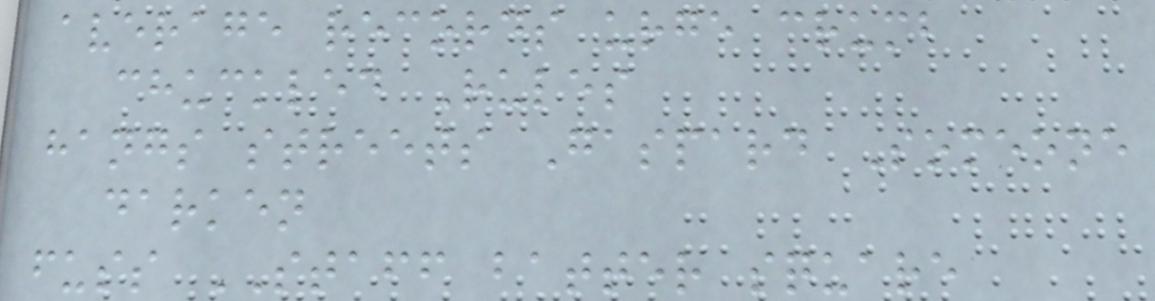average records urge crumb
chuckled Rules
hangs streets Gaspard Someone
darken
fuss STAFF batter square
